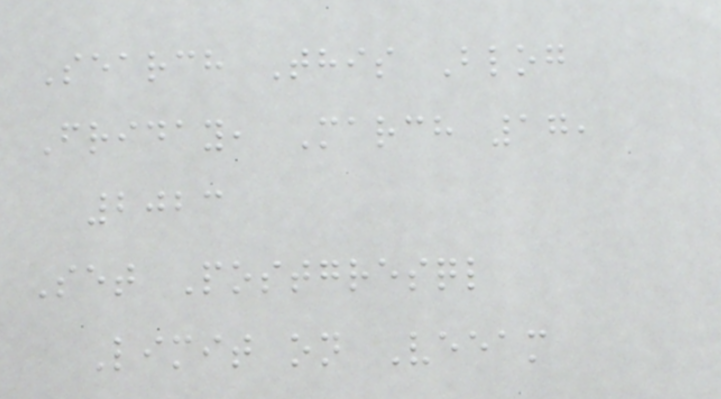Search This Blog
Friday, March 17,
2023
Set Postgresql
Limit on Veeam
